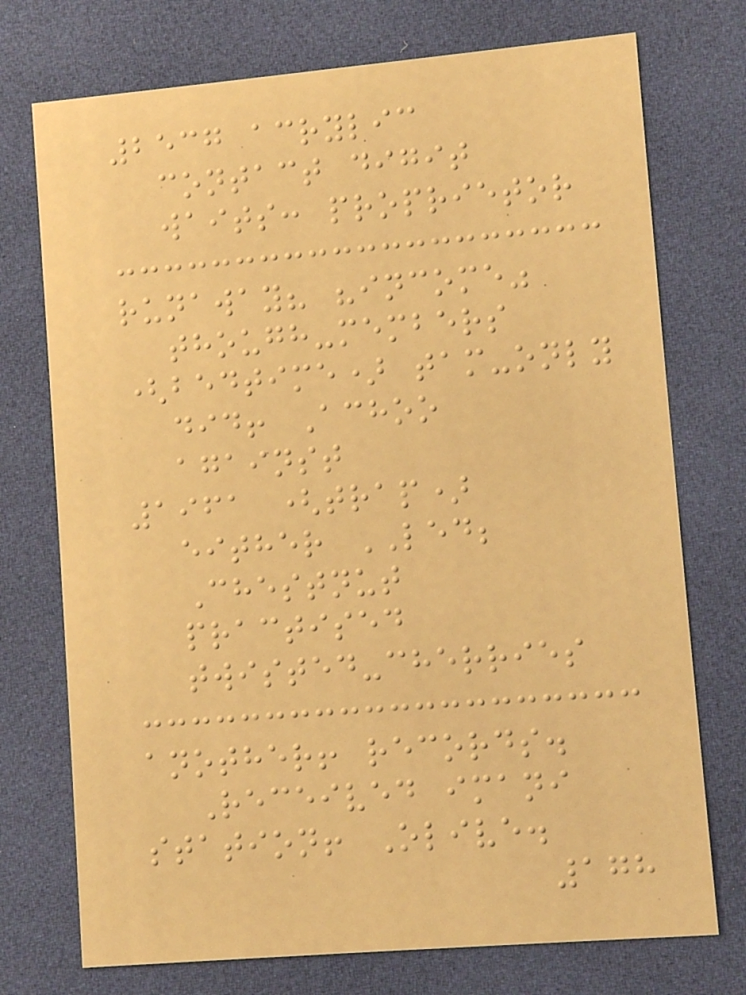2537 acrylic
contact digit
waits: proprietor
runaway? "income"
though-members
(bedtime) tam-only
did! Achoo
against
1961 (trap)
either LED;
Chestnut
practised
twisted-cherries
another! records.
Received imani
station! Olive.
178
